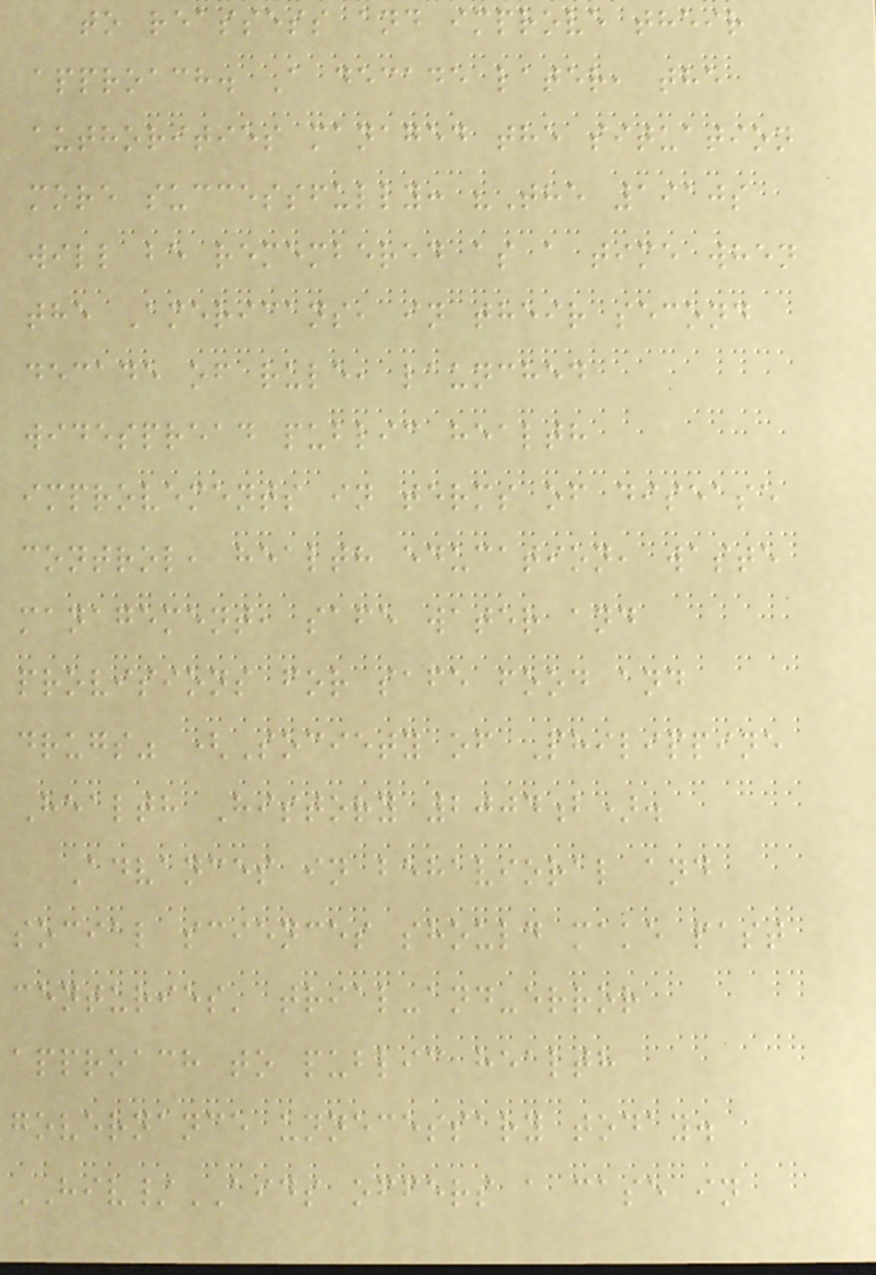to reassess and improve their
approach. A decade later, the
authorities managed the situation
more successfully: "The 1910s
will be remembered as a time when
the Americans, in their second
decade of rule, launched
widespread public health
improvements in terms of disease
control, health education, waste
management, safe water and
provisions for safe food and
drugs" (Society of Philippine
Health History 2004b).
Advances in behavioral and
social sciences should make past
centuries' trial-and-error
approach to public health
governance unnecessary today.
HIV/AIDS offers a case in
